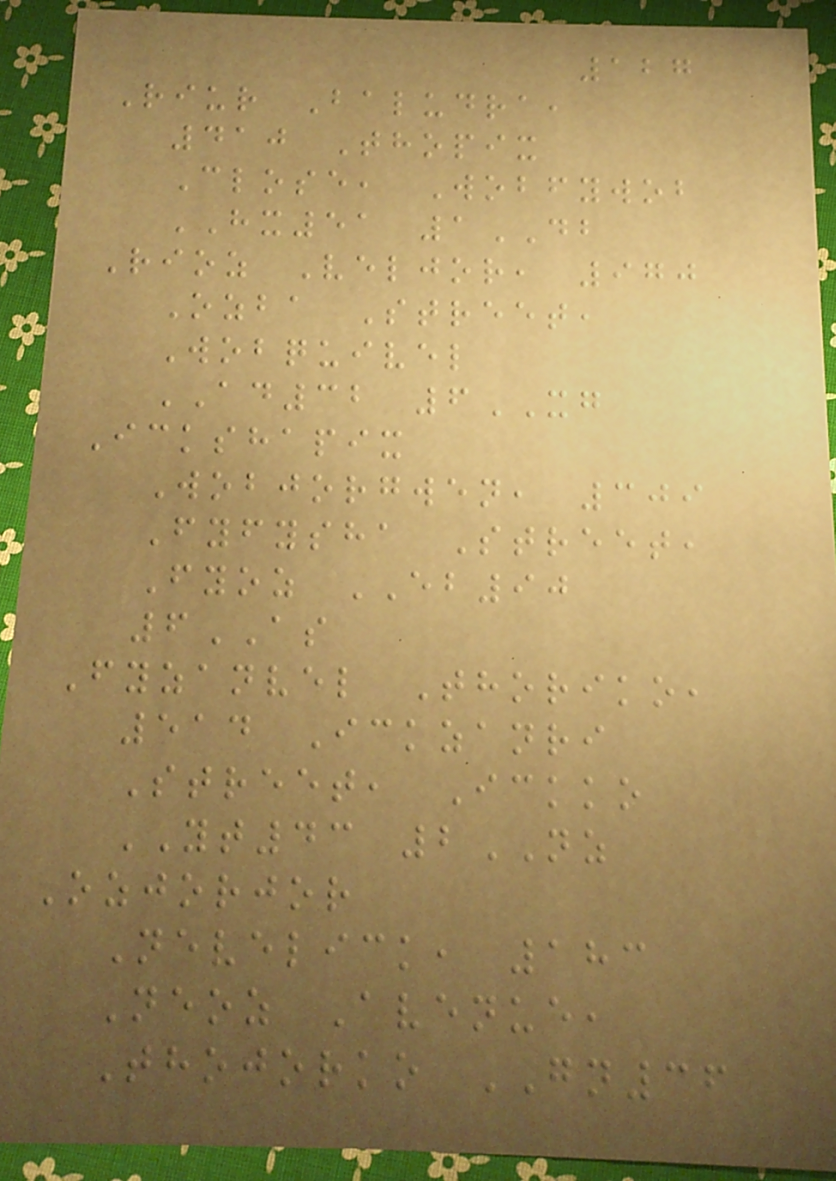127
Riur Baludra,
410 Thopix
Close, Wobfywob
HX51 1DB
Rioz Veljor, 970
Ozba Street,
Wobquivel
AD32 6XG
Ickshapix
Wobjorgwen, 309
Fyfysha Street,
Fyoz EB90
6AS
Fyzanvel Thoriko,
514 Ickzanri
Street, Ickko
YT43 2NZ
Ozjorjor
Nevelick, 183
Neoz Avenue,
Thojorko GN36
